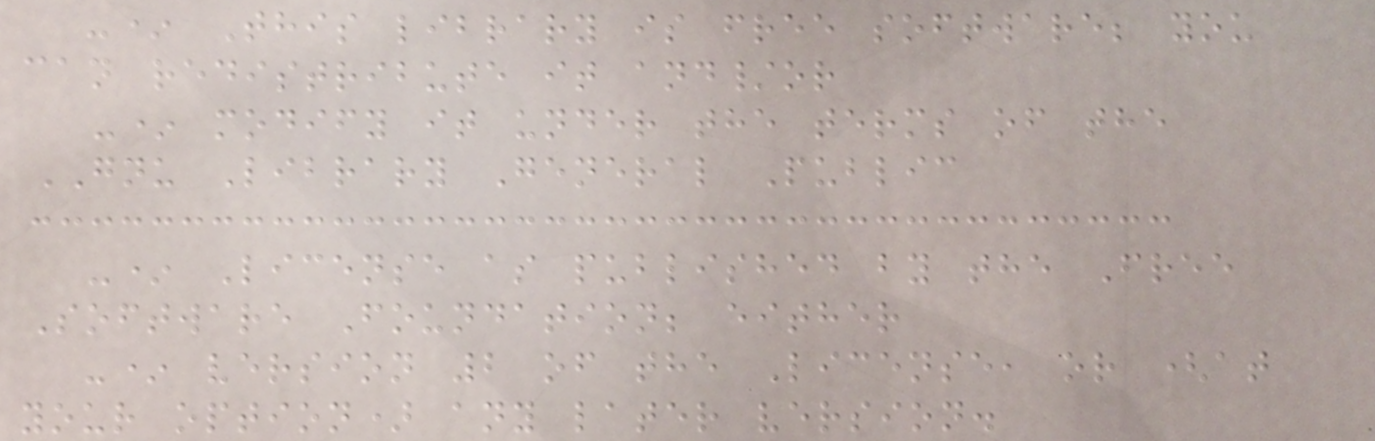-* This library is free software; you
can redistribute it and/or
-* modify it under the terms of the
GNU Library General Public
-* License as published by the Free
Software Foundation; either
-* version 2 of the License, or (at
your option) any later version.
